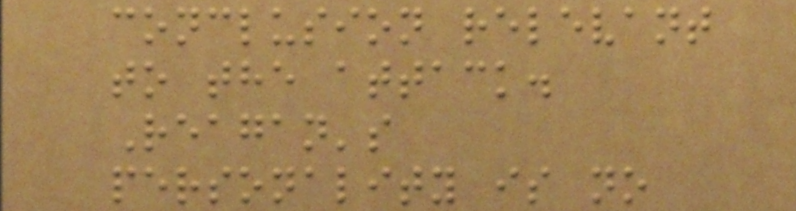conclusion relevant
to the attack.
Reagan's
personality is no
